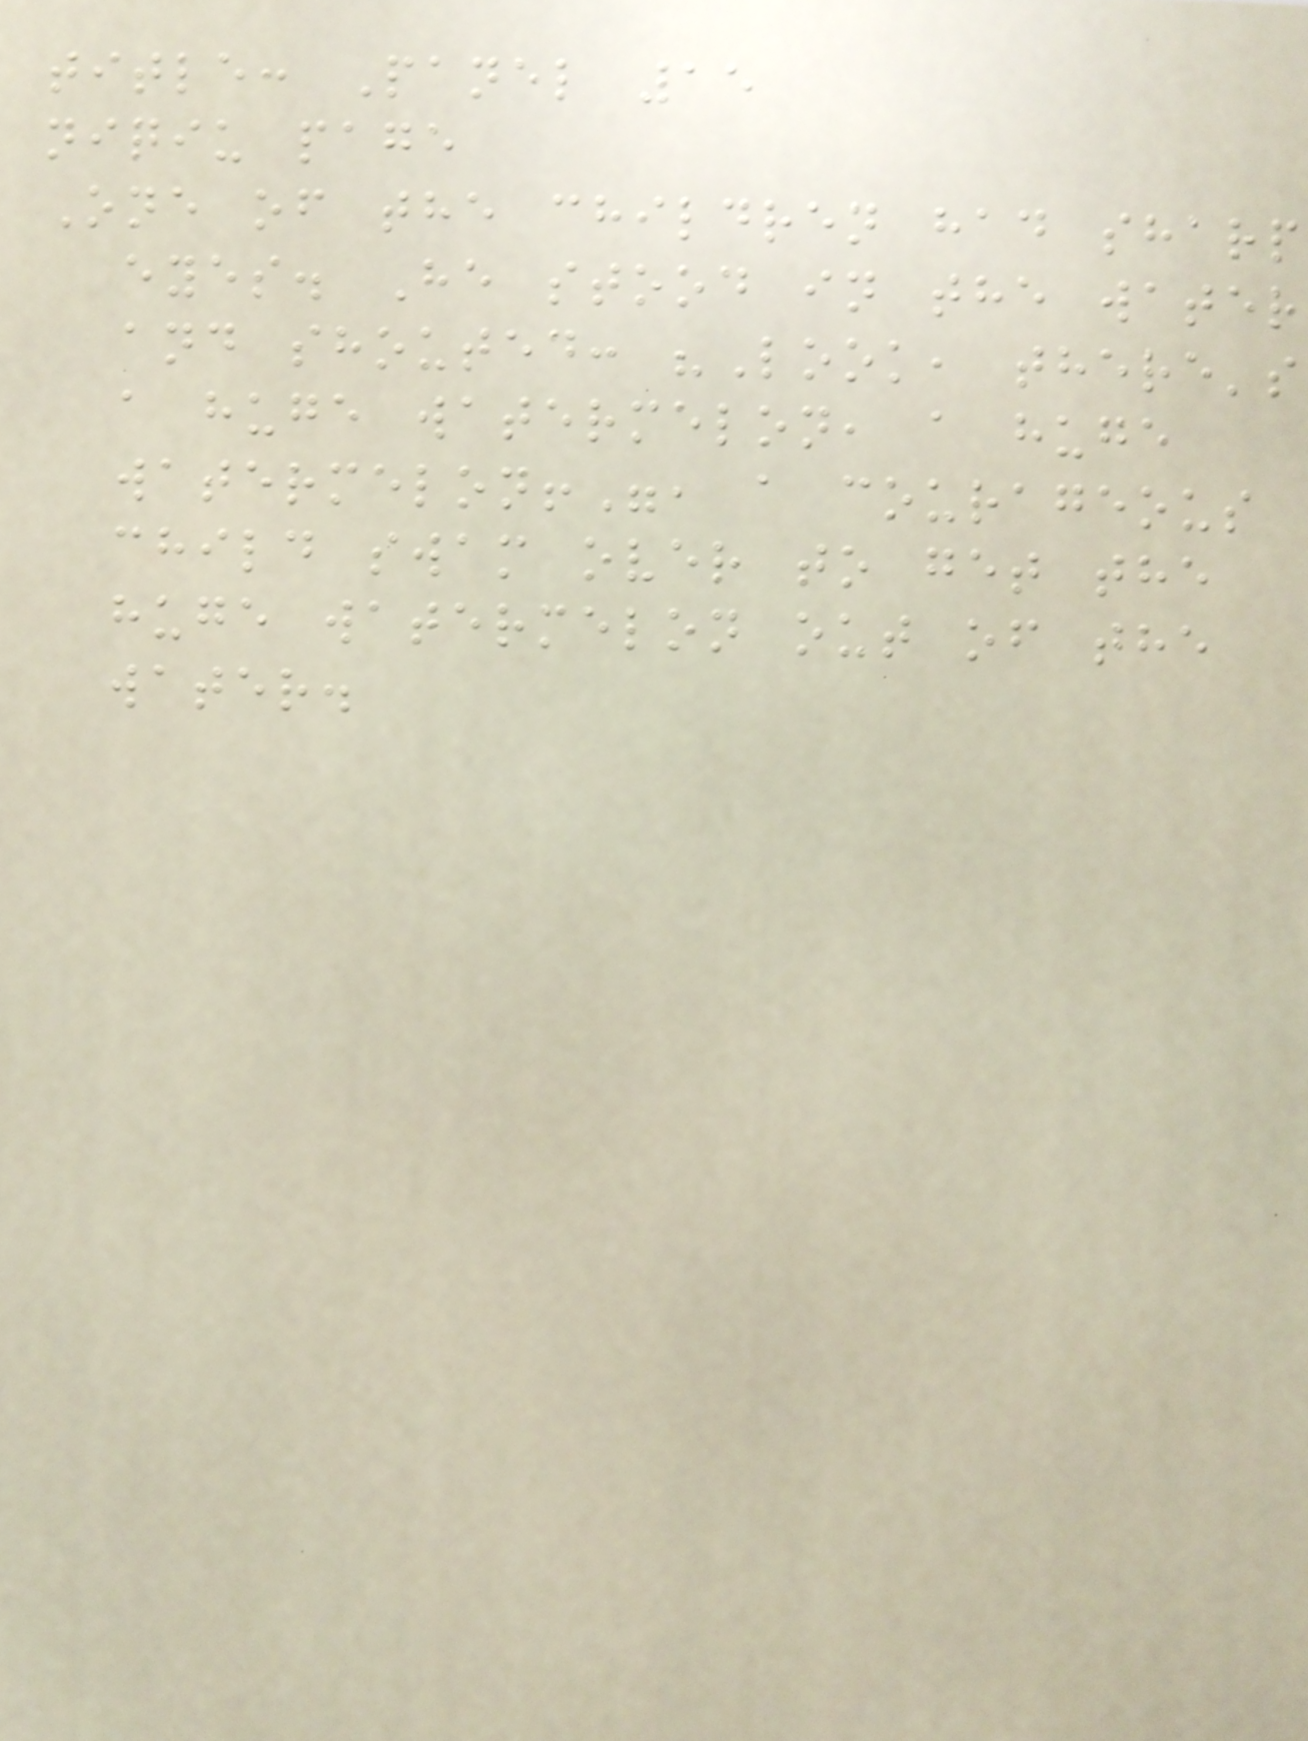title: Panel 15
niqiu page
One of the children had sharp
eyes. He stood in the water
and shouted: "Look, there's
a huge watermelon, a huge
watermelon!", a courageous
child swam over to get the
huge watermelon out of the
water.
